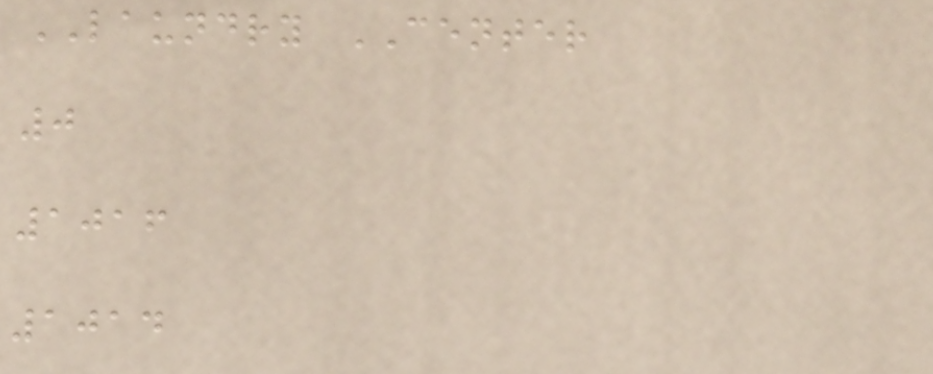LAUNDRY CENTER
0
1016
1014
